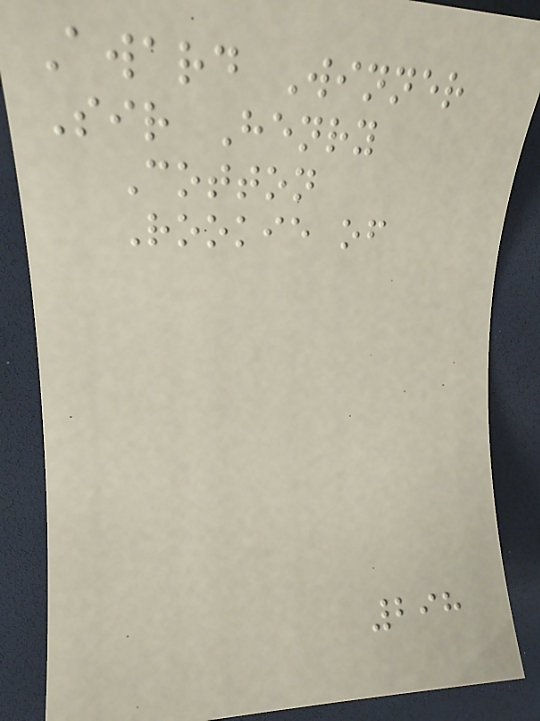Award Winner
Sir Henry
Cotton
Rookie of
298
